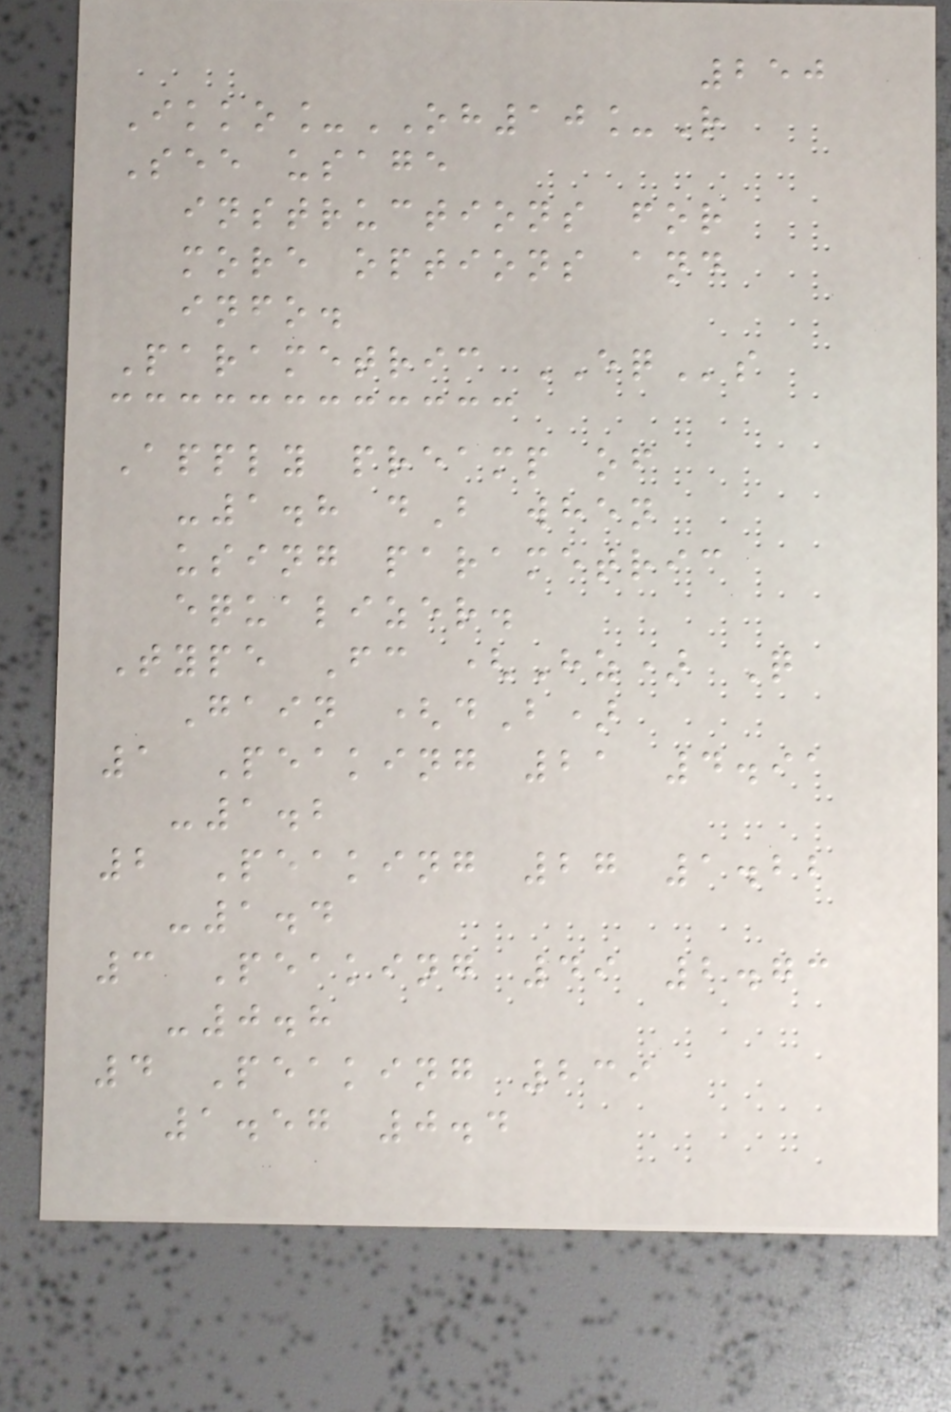250
Ikko_OH10_R
See usage
instructions for
more options and
info.
Parametric EQs
Apply preamp of
-1.8 dB when
using parametric
equalizer.
Type Fc (Hz) Q
Gain (dB)
1 Peaking 21 4.91
-1.2
2 Peaking 27 1.22
-1.4
3 Peaking 49 2.73
-0.8
4 Peaking 239
1.57 0.4
